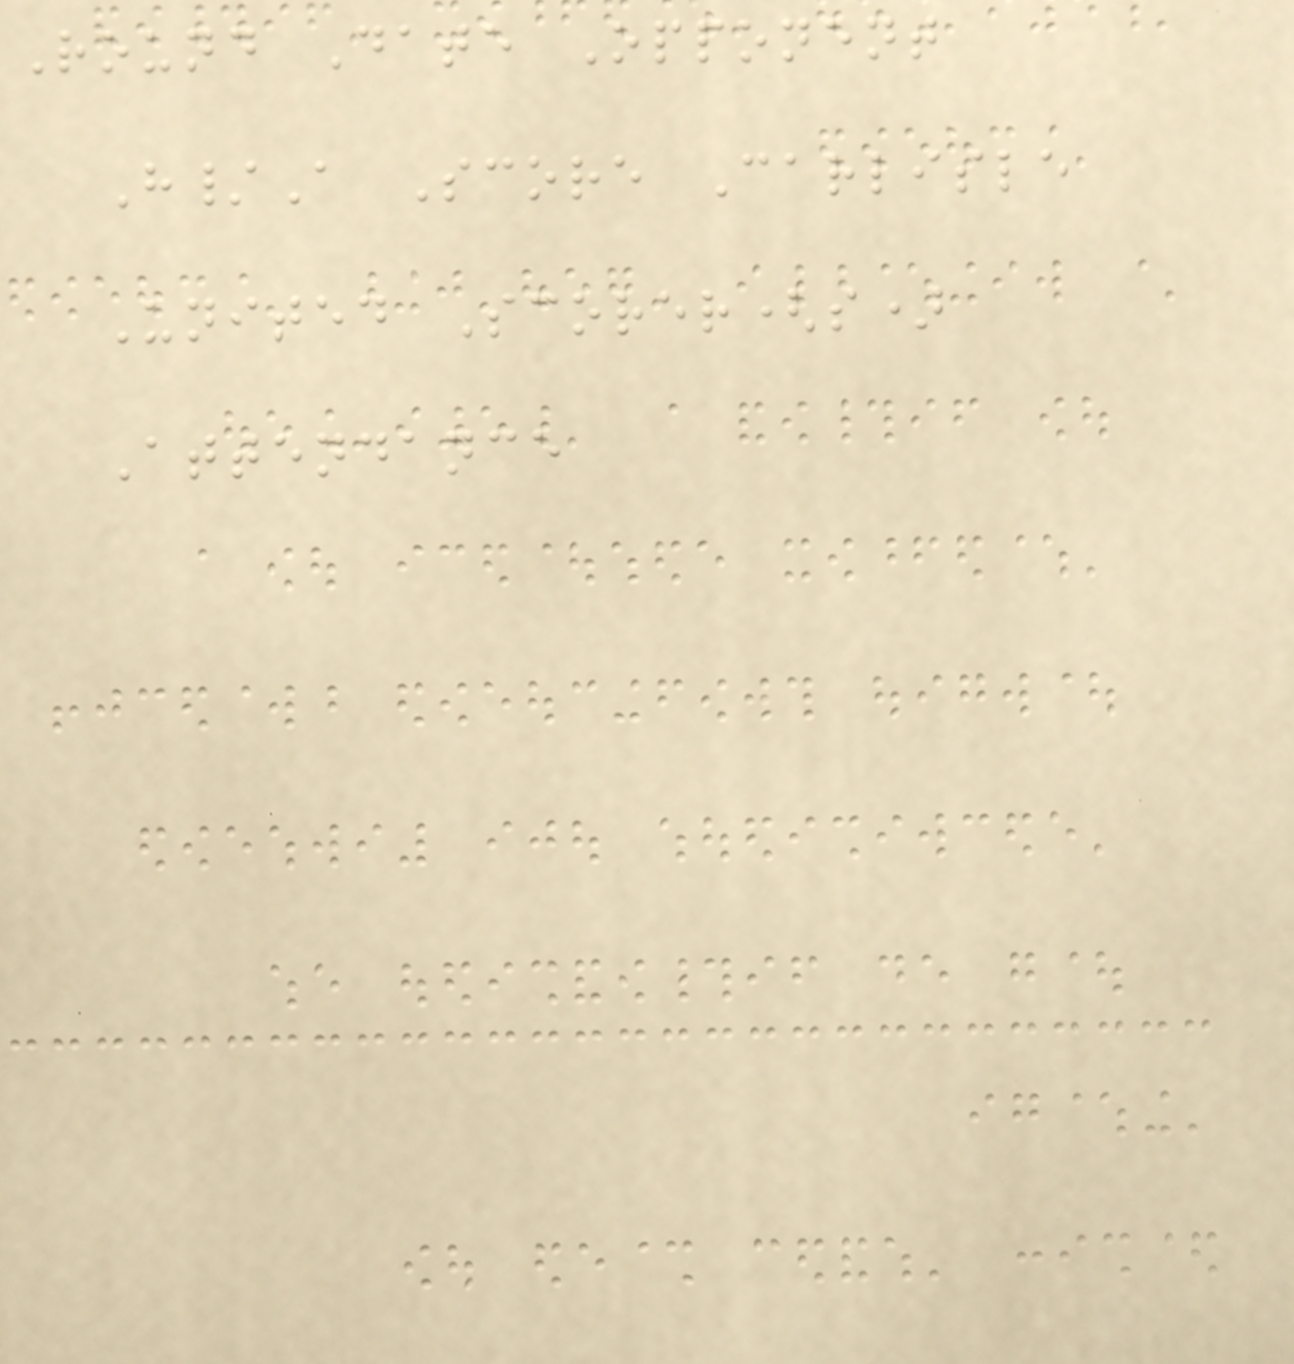Round Date Opponent
H/A Score Carlisle
United Scorer(s)
Attendance
